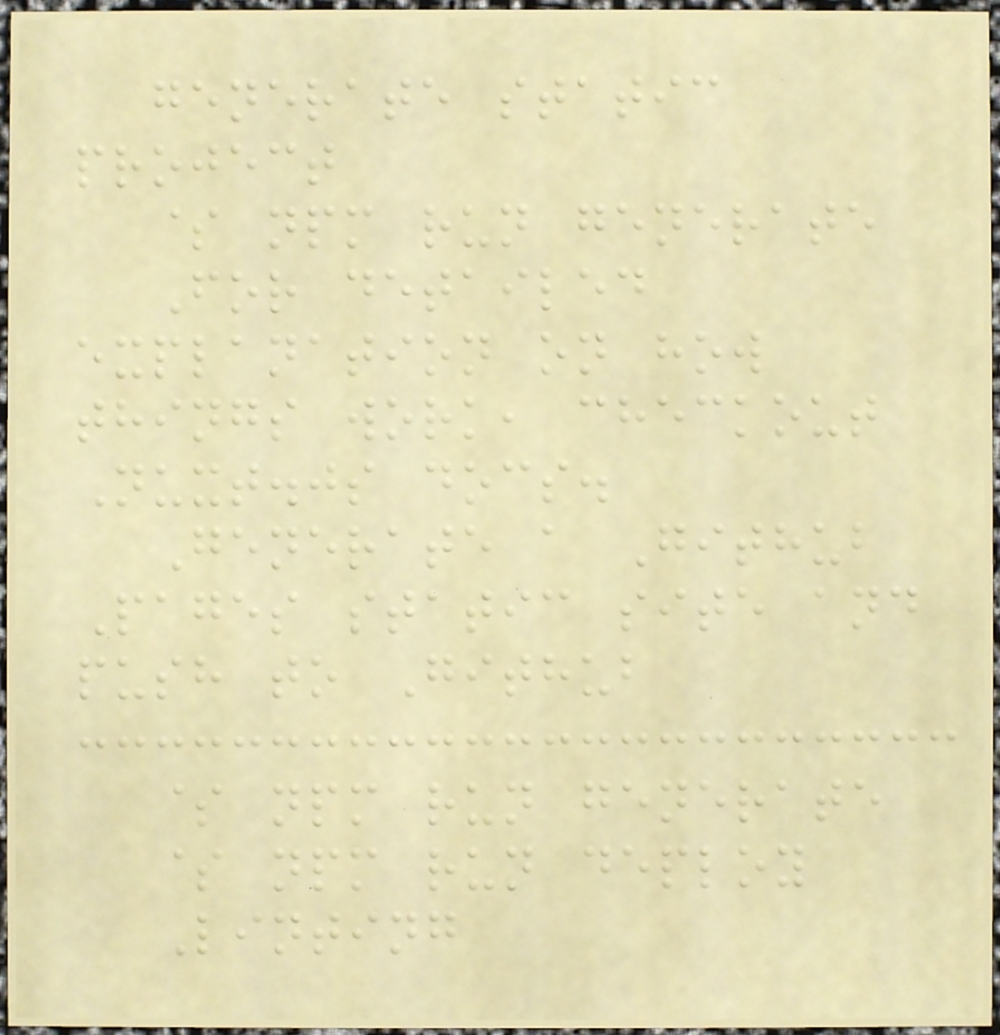generate static
project
$ npm run generate
For detailed
explanation on how
things work, checkout
Nuxt.js docs.
Generate a Github
Pages static site and
push to Github
$ npm run generate
$ npm run deploy
Linting
